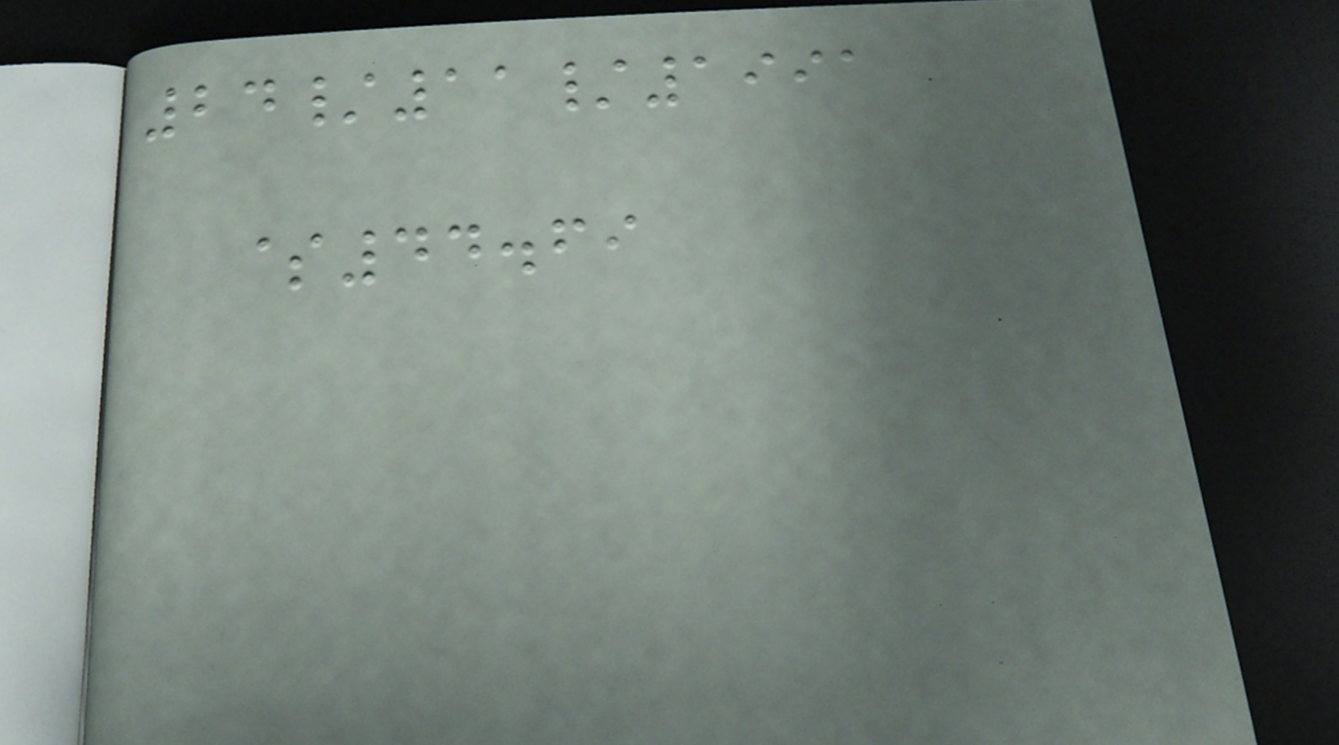24/11/1991
$44.69
